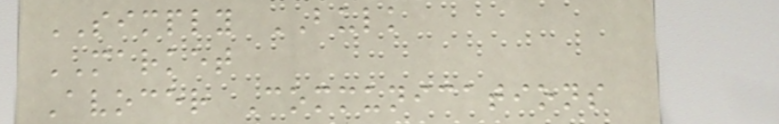SIMPLY BULK
MARKET
Avocer Communications
